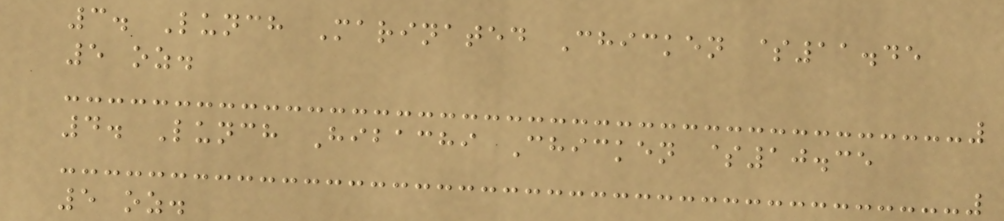3. Lunch Marinated Chicken $11.45
5 oz.
4. Lunch Hibachi Chicken $10.35
5 oz.
